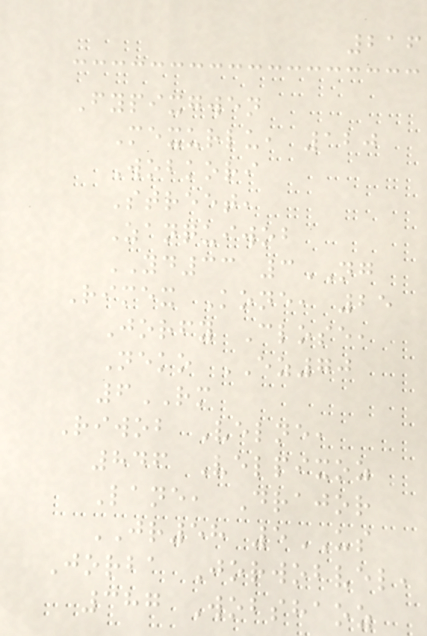216
Fypixgwen
Mexurlu, 120
Wobkori
Street,
Zanquiwob
YD33 3NG
Rimex Kone, 25
Jorfy Close,
Neko EZ70
6RM
Riwob Velne,
846 Velpixoz
Lane, Drajor
JR58 5US
Jorba Jorwobvel,
387 Wobshaoz
